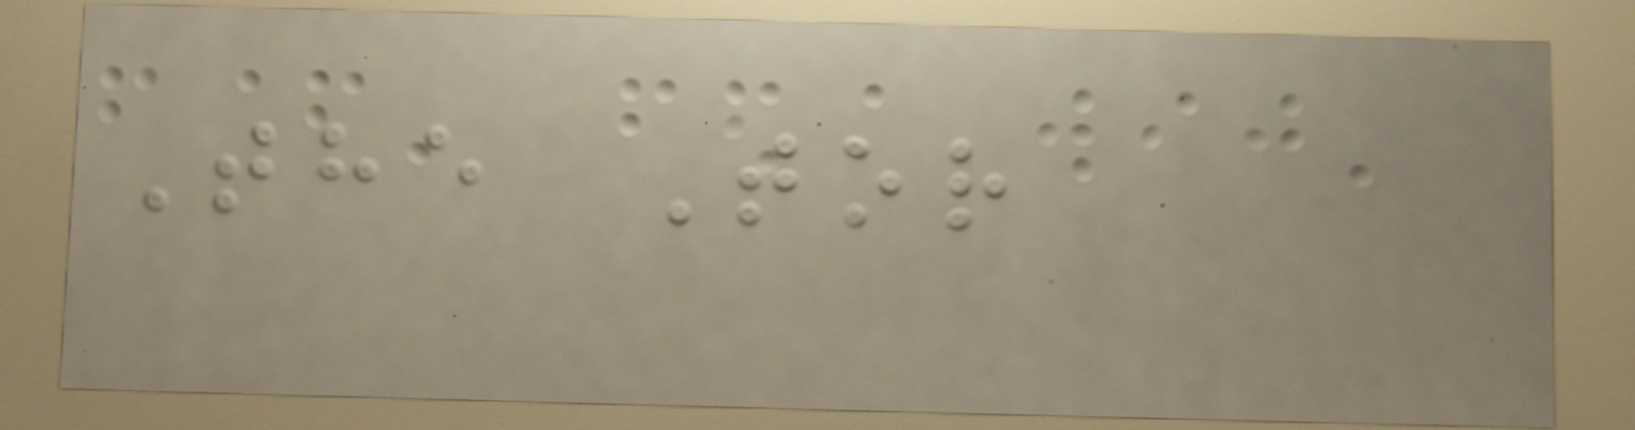The Tor
